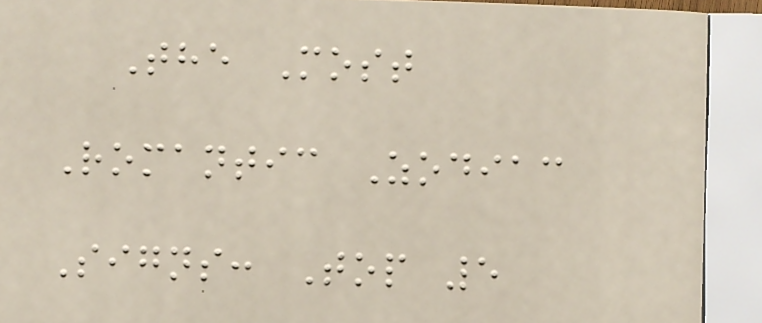The Most
Romantic Zodiac
Signs: Top 5
